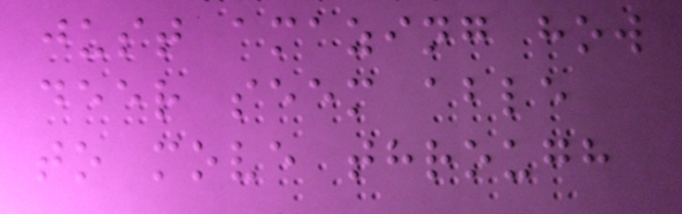just amazing how
deer seem able
to move through
